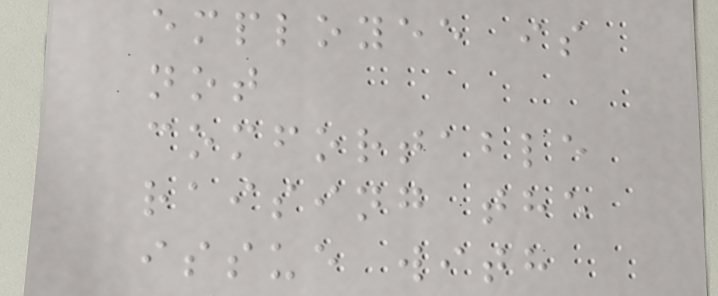employee is
not
comfortable
raising the
issue with
